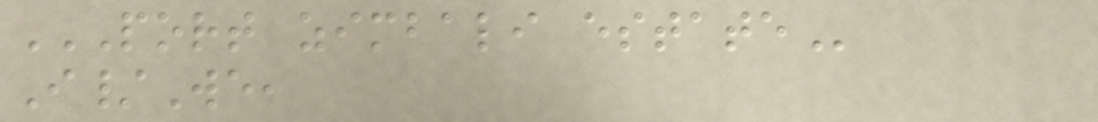PORT ZIMBALI ESTATE
I/We,
